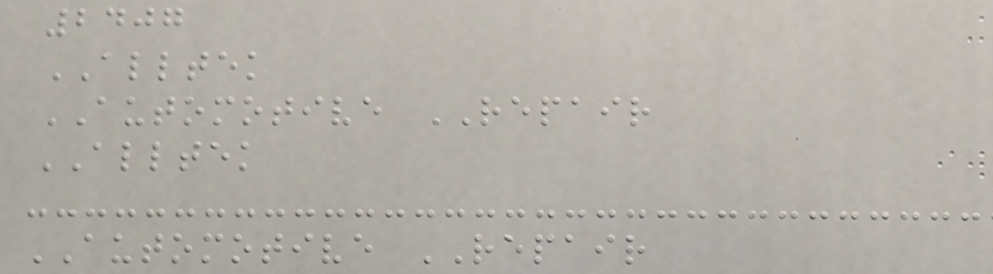2407
ALLTEK
AUTOMOTIVE REPAIR
ALLTEK
AUTOMOTIVE REPAIR
